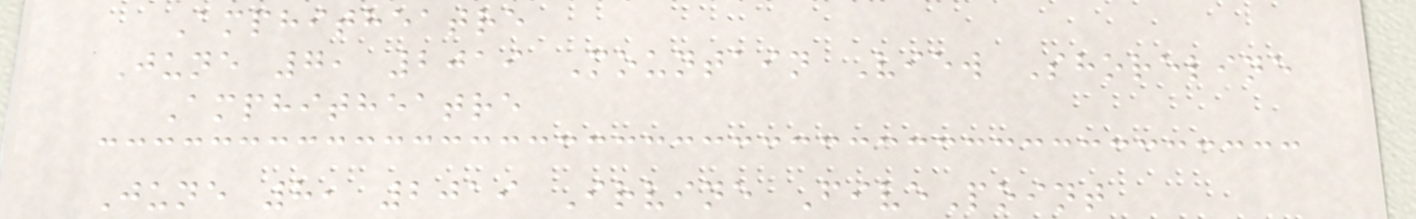Amphitheatre
June 7, 2019 Mountain View Shoreline
Amphitheatre
June 8, 2019 Irvine FivePoint
